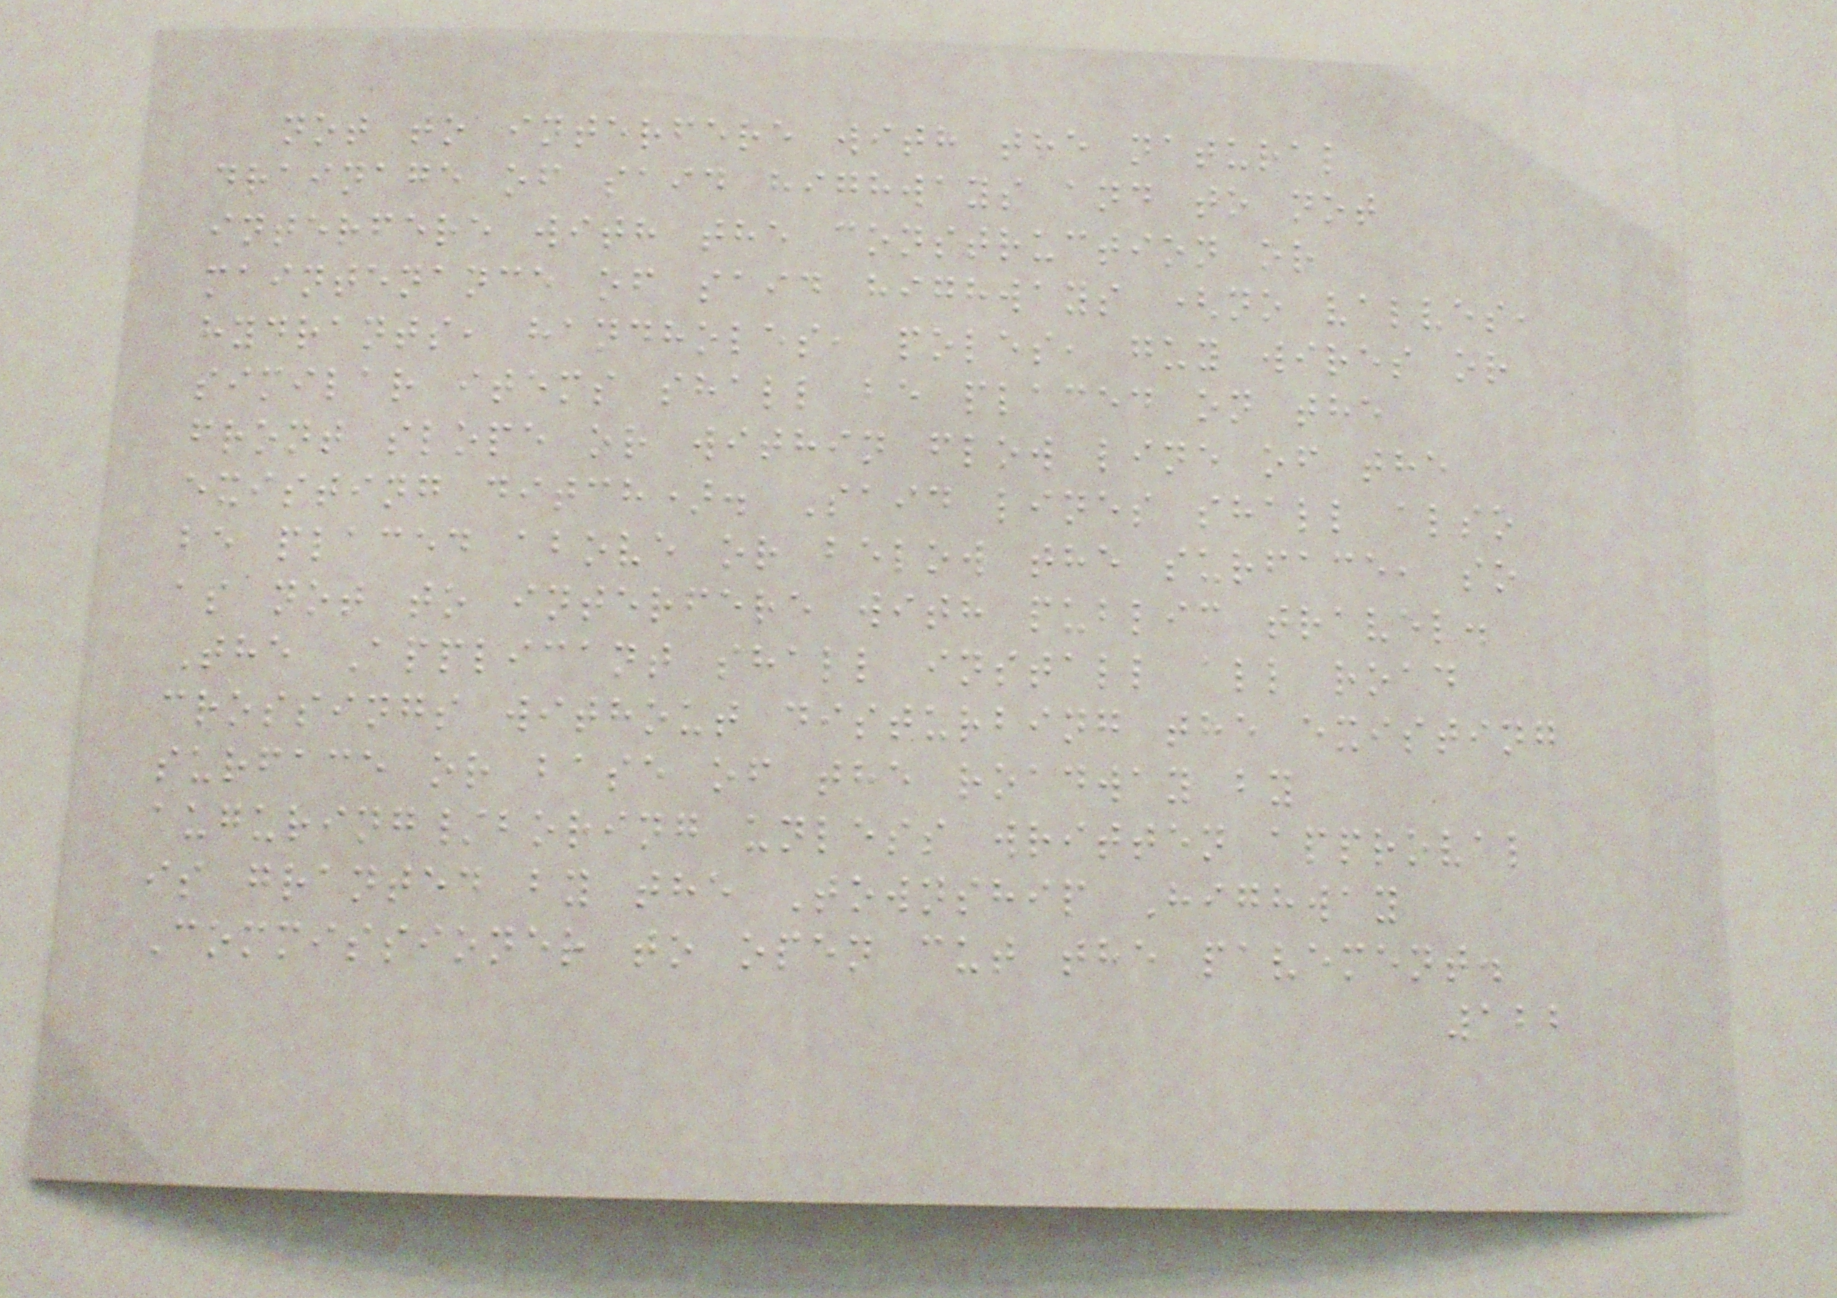not to interfere with the natural
drainage of said highways and to not
interfere with the construction or
maintenance of said highways (no valves,
hydrants, handholes, poles, guy wires or
similar items shall be placed on the
front slope or within flow line of the
existing ditch). Said lines shall also
be placed above or below the surface, so
as not to interfere with public travel.
The Applicant shall install all road
crossings without disturbing the existing
surface or base of the roadway by
auguring/boring unless written approval
is granted by the Township Highway
Commissioner to open cut the pavement.
122
